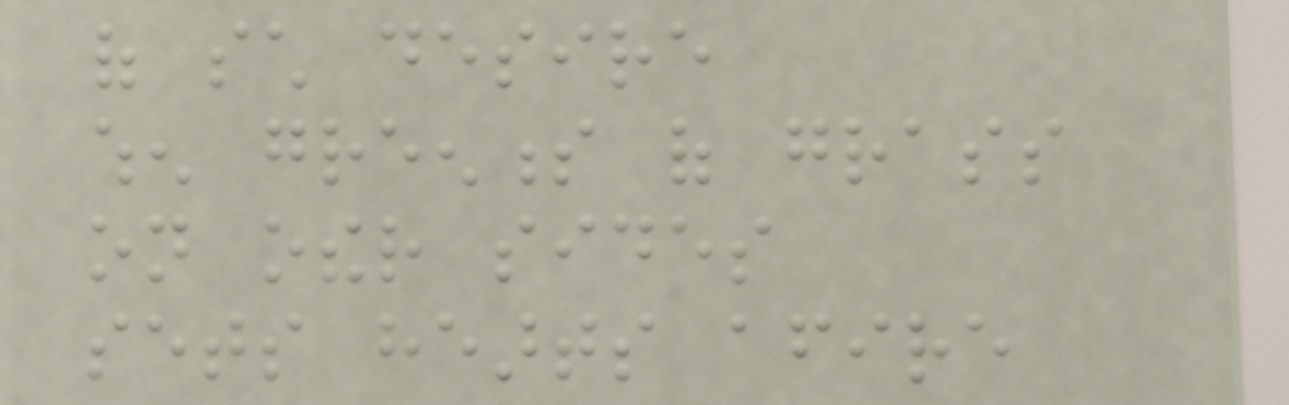of such desire
when greenness of grass
on other sides
sets hearts afire
